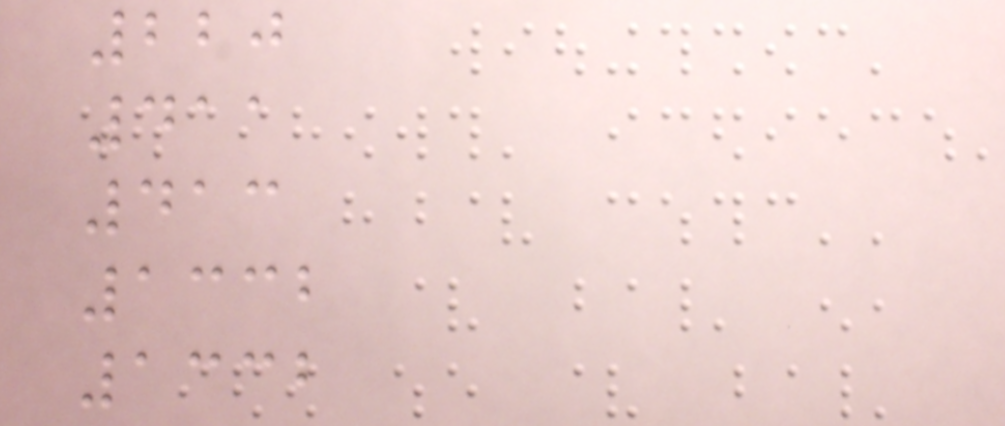220
411
413
1332
1332
